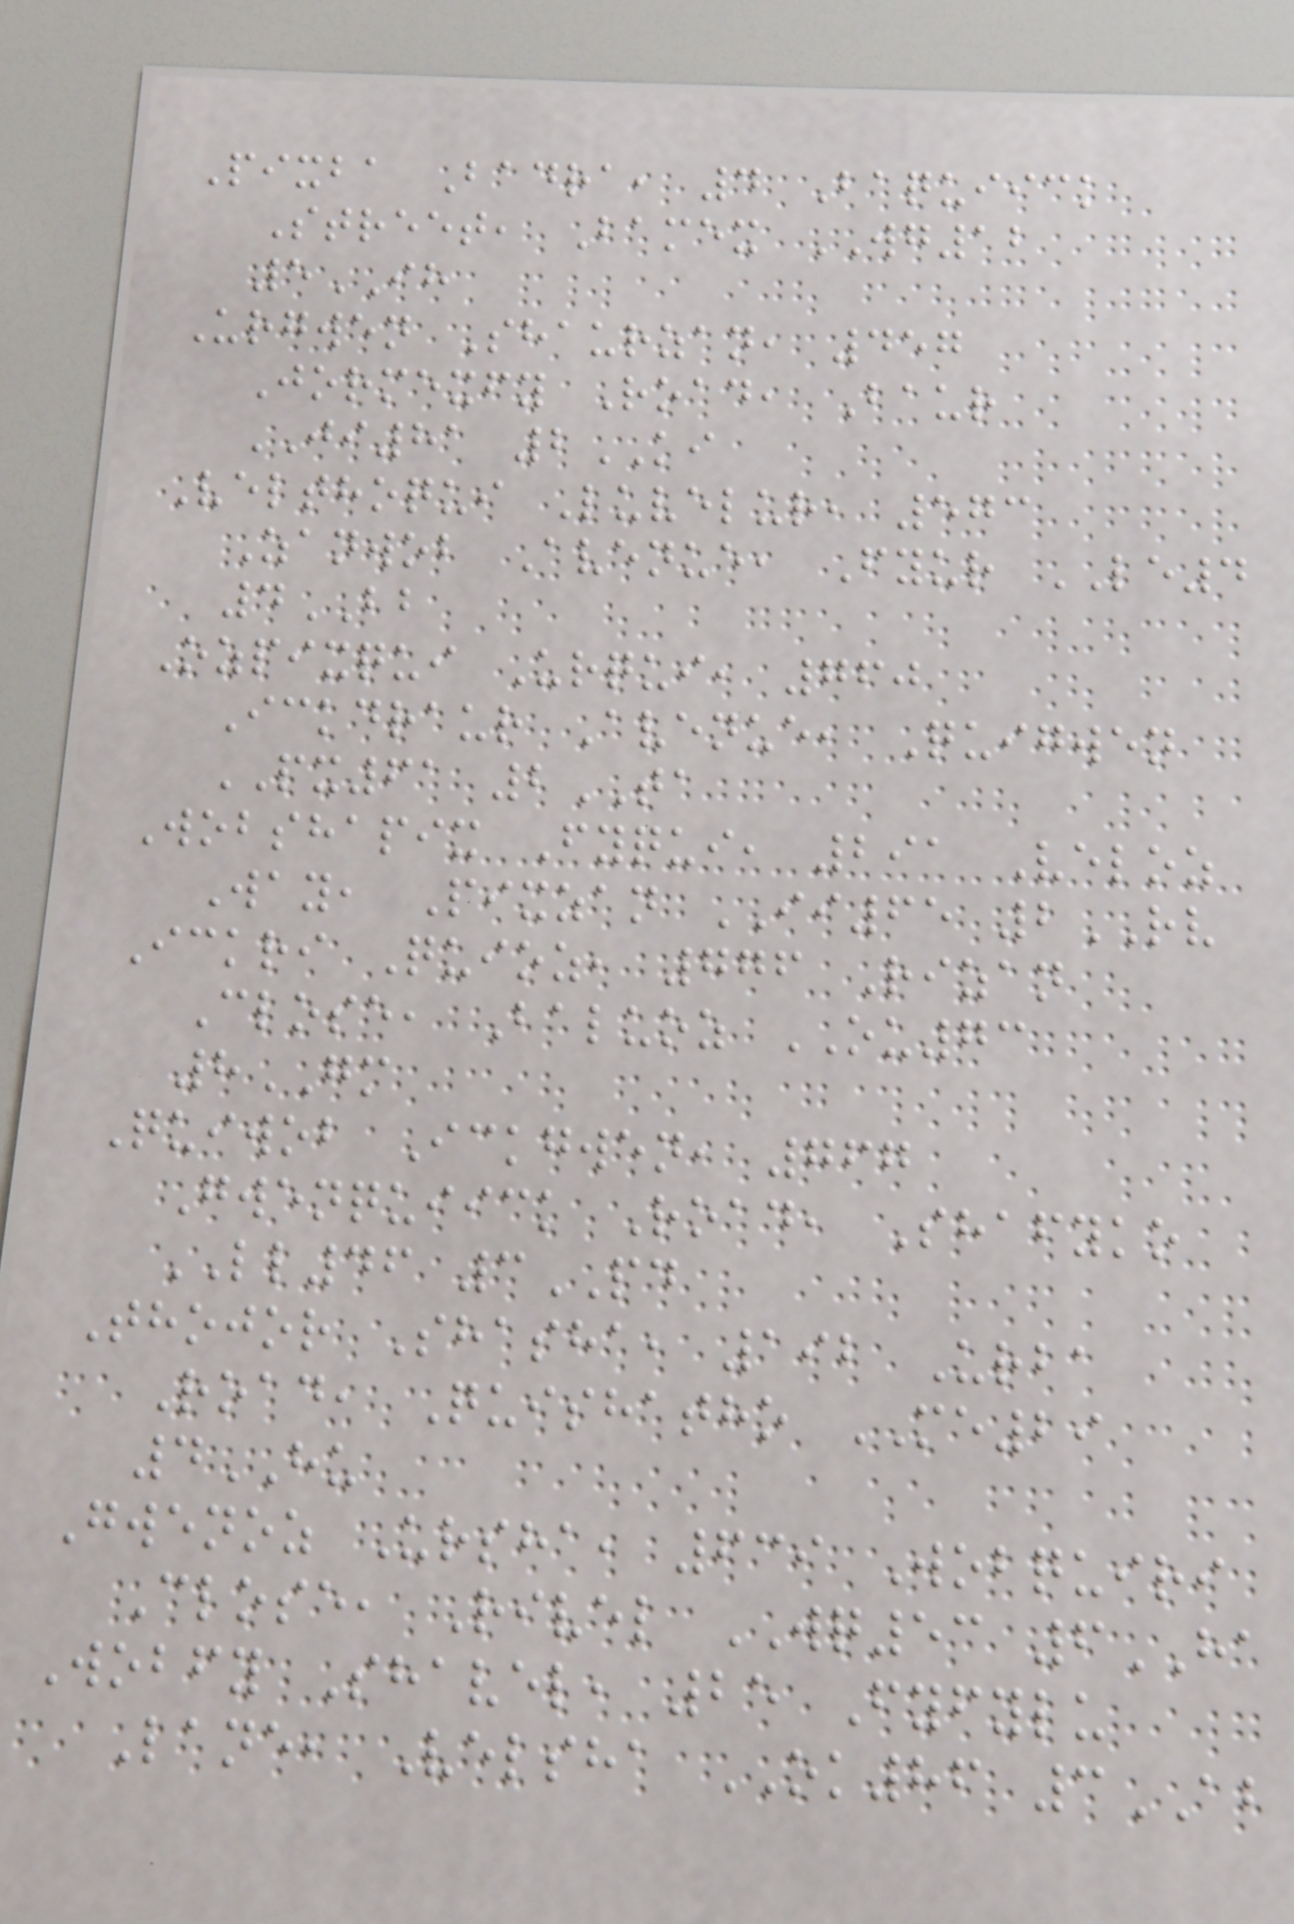Pixba Badra, 4 Baquiick
Street, Bamex WG12
5IH
Urgwen Shaurzan, 457
Jormexfy Road, Baur
JI81 2KI
Velthoqui Luvelur, 573
Zanwob Avenue, Fyur LE4
4BB
Ozpixqui Urqui, 760
Ickdraur Avenue, Quigwen
PX61 2TA
Wobshapix Fyqui, 291 Veloz
Way, Pixzan II65 2RV
Ickri Quioz, 776 Rizan
Close, Baluoz OU73
8GM
Quiwob Ickgwen, 767
Gwenquiick Road, Shafyko
LL46 3PD
Thojor Shasha, 192 Urba
Road, Quishatho ME29
4HU
Gwenoz Ursha, 639 Wobquiri
Close, Rivel WQ53 6HA
Wobfy Shavel, 25 Fyfylu
Lane, Velsha OK86 3AB
